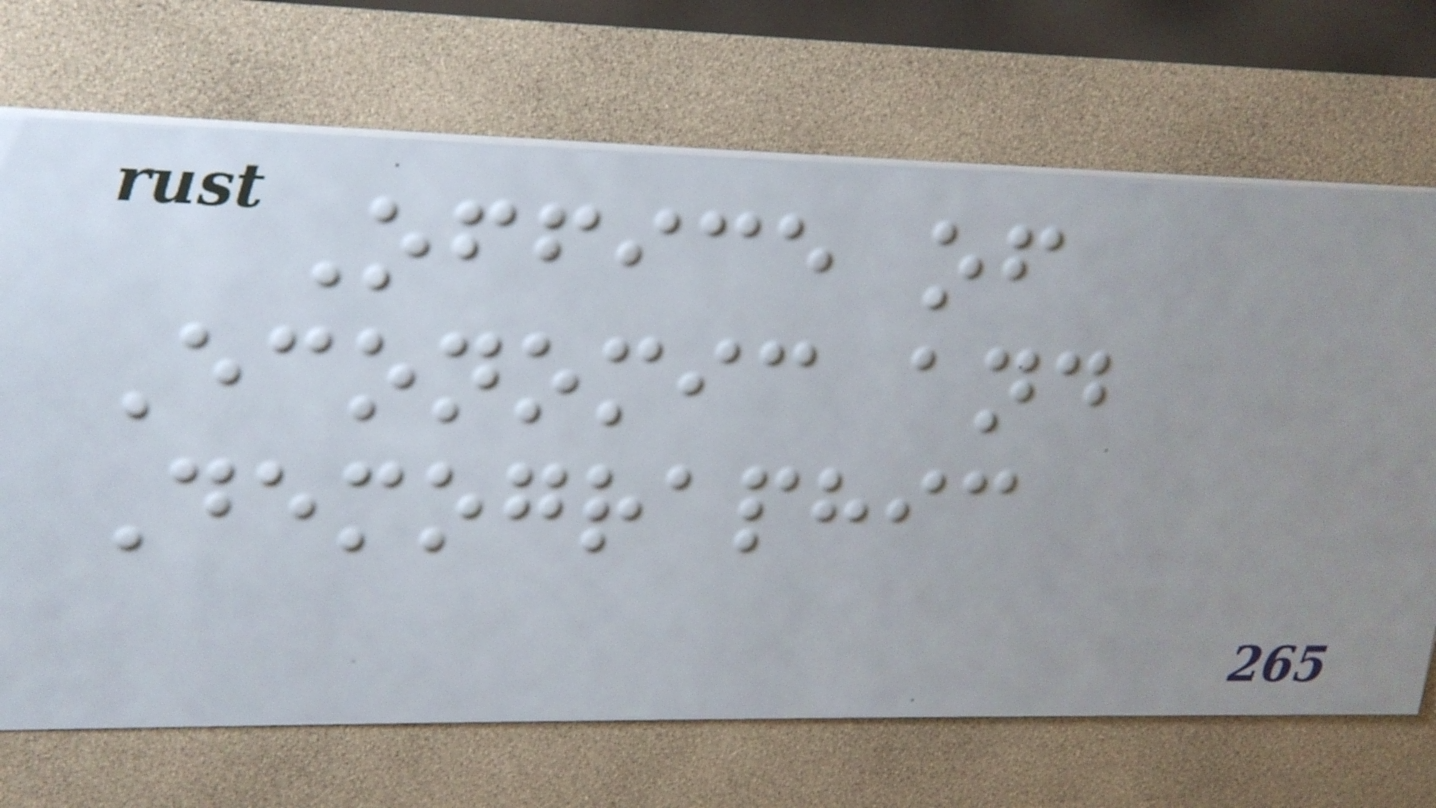Office of
Economic and
Demographic
